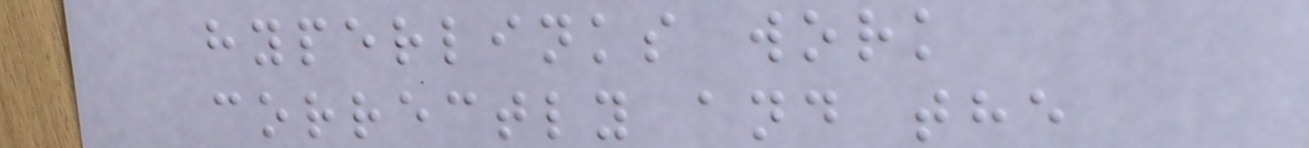hyperlinks work
correctly and the
